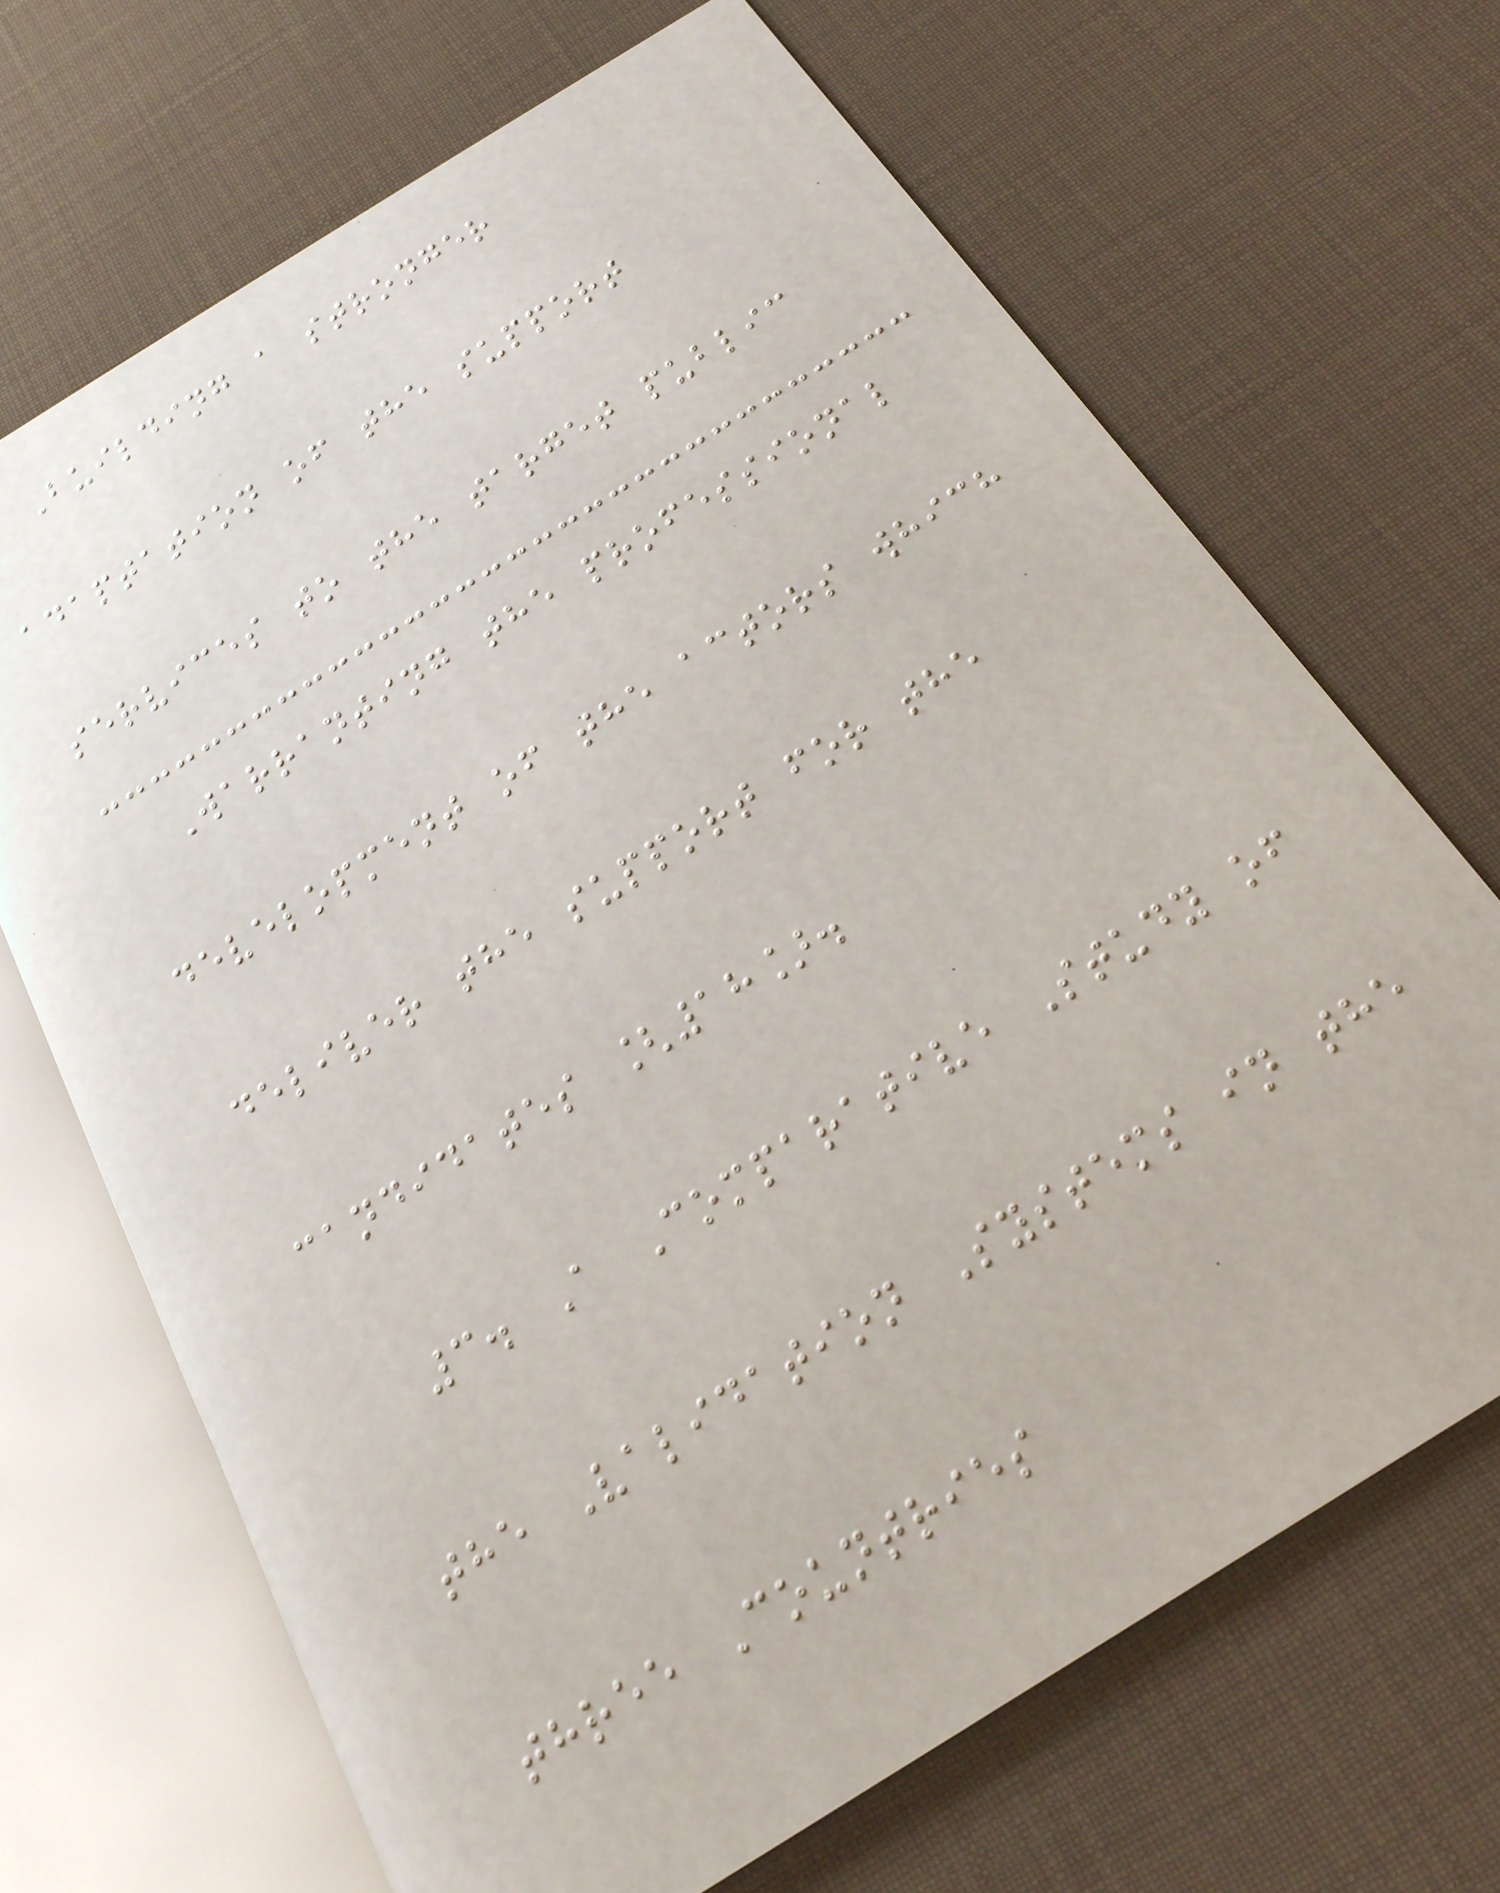Building a stronger
adaptation of the support
services to the target public
Warranting the professional
development of the actors which
deliver the support for the
candidates [18].
3. A Comparative Study of
the Validation Systems in the
three Countries
